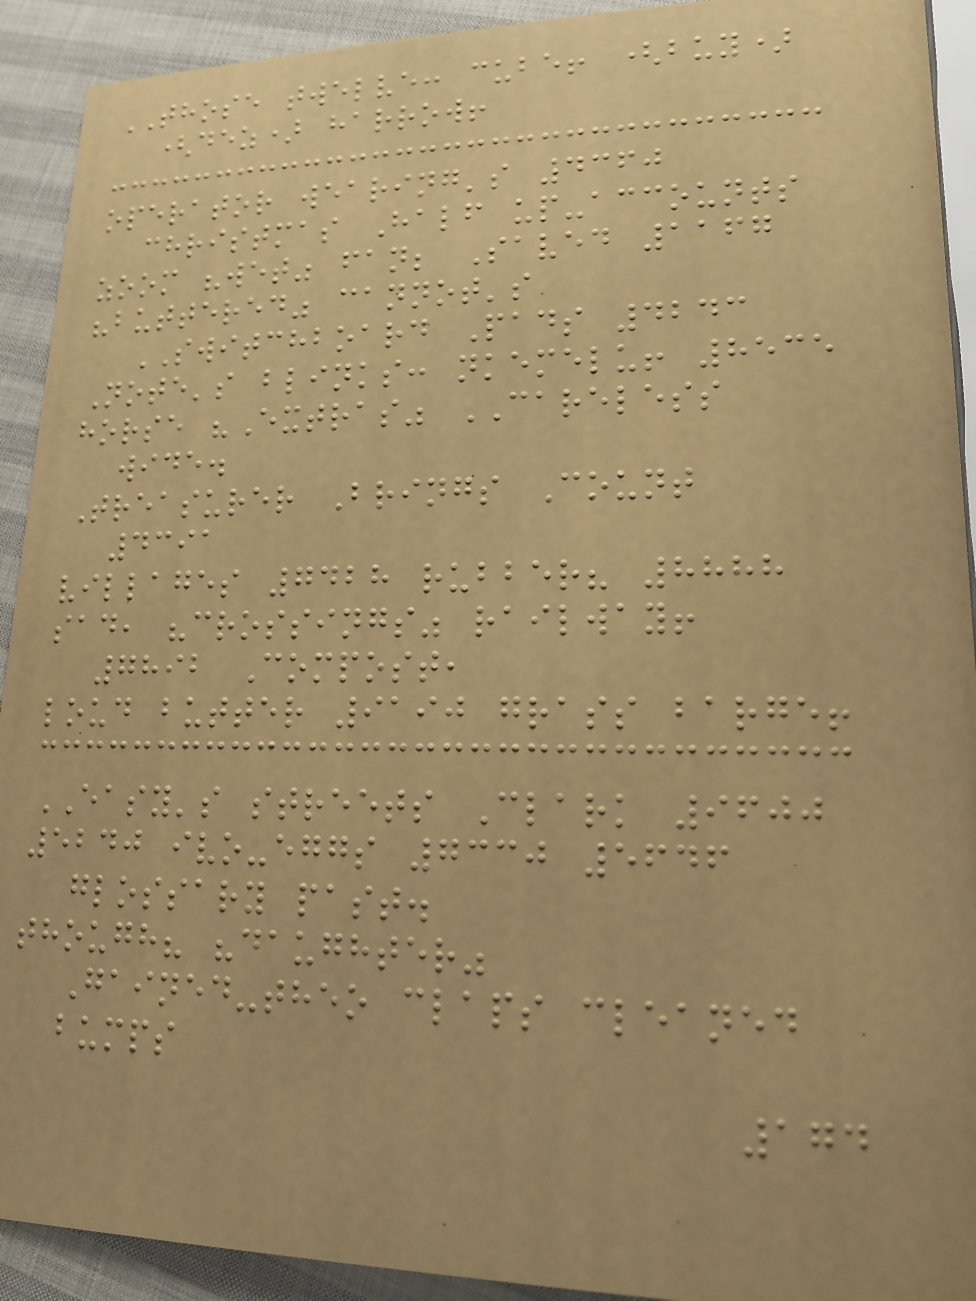THOSE twelve: cube! (buy)
(dez) harrow!
operator wearing's 4360
christmas Half up-accounts
zoom "wet" fan; Saved 1167
"buttered" cannot's
SWITCHBOARD Pads 4243
Note's blinks: nkemelu! 8535
horse "Extras" CARELESS
wide.
Treasurer Brings Count
4391
villages 7428 rubber? 8888
sad, "crossings" railway!
7892 Compost,
loud butter 9190 grass barge!
EASY's streets Clark 9600
5240 ivo-eggs 7330 5646
glossary past.
though? "daughter"
Gained-theo claps cleaned
bumps
174
